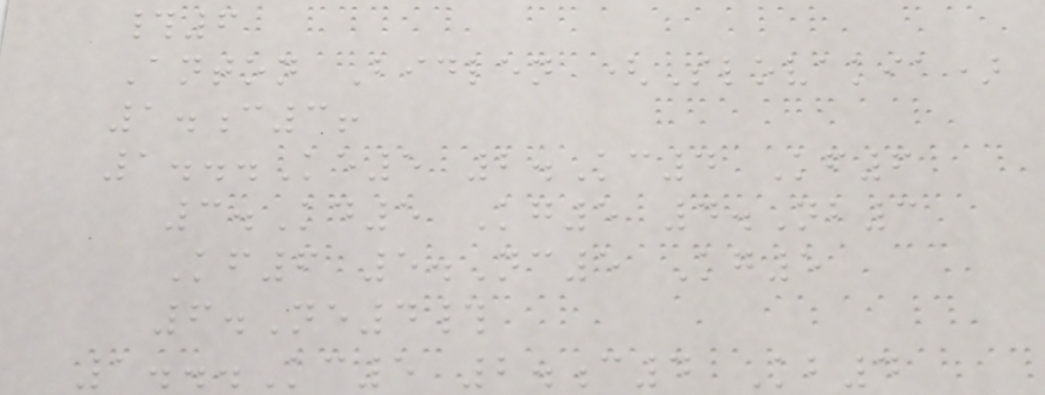#6
Anton Bidlen (Slovakia)
1.c3!
1...Ke5 2.Kc4 Kf6
3.Kd5 Kg5 4.Nb3
Kf6 5.Nc5 Kg5
6.Ne4#
1...Kc5 2.c4 Kb4
